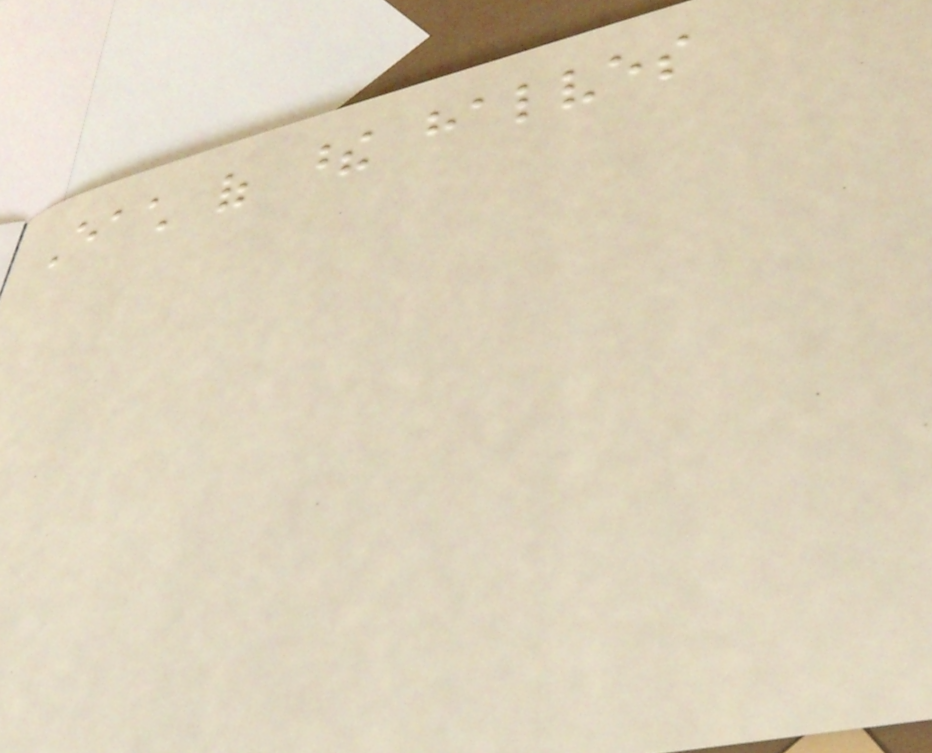Each of these halves
